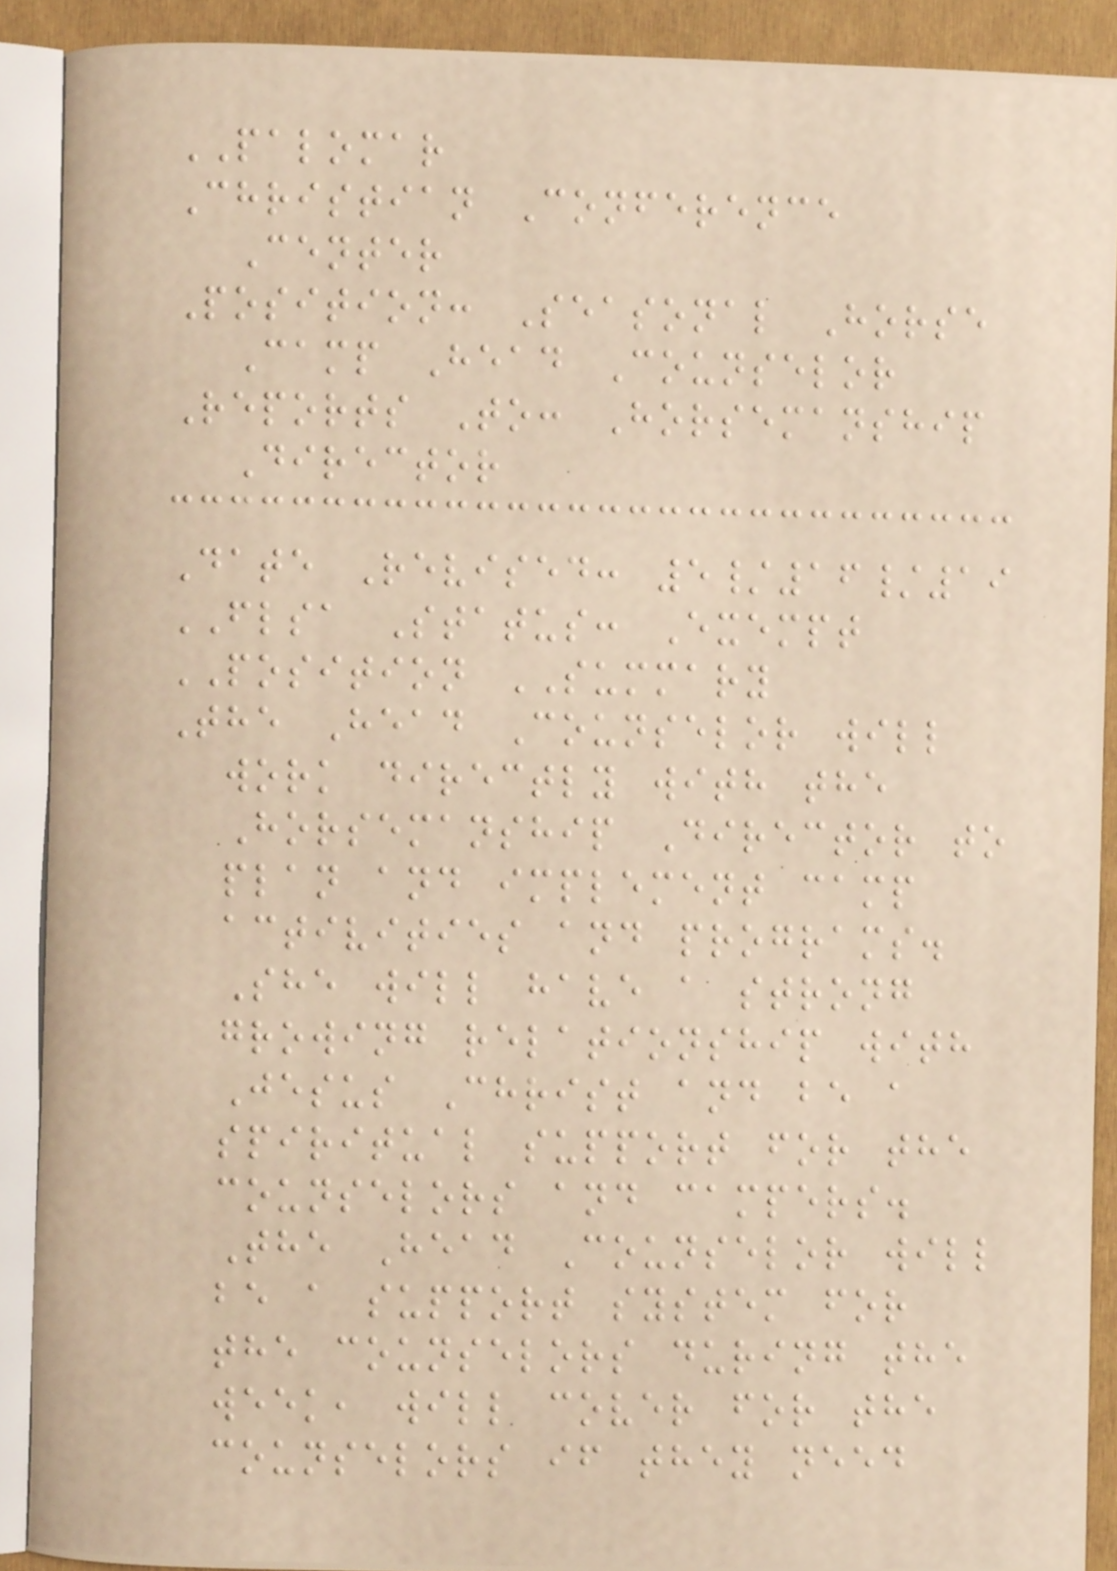PALOMAR
Christian Conference
Center
Position: Seasonal Horse
Camp Head Counselor
Reports To: Horsemanship
Director
Date Revised: 5/16/19
FLSA Status: Exempt
POSITION SUMMARY
The Head Counselor will
work directly with the
Horsemanship Director to
plan and implement camp
activities and programs.
She will have a strong
growing relationship with
Jesus Christ and be a
spiritual support for the
counselors and campers.
The Head Counselor will
be a support system for
the counselors during the
week, will cover for the
counselors if they need
